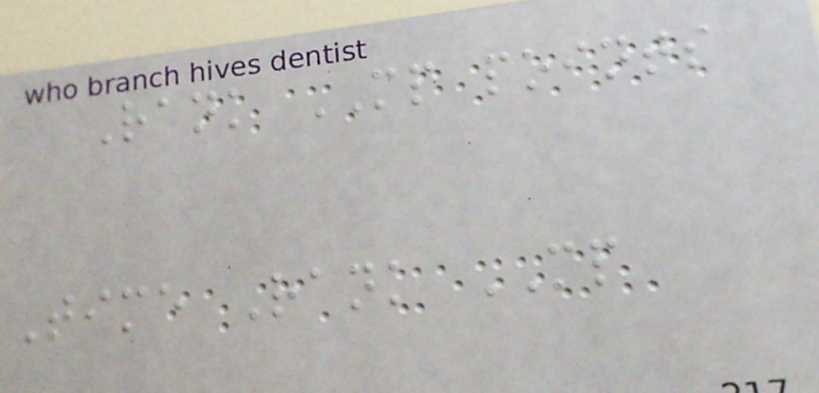Rank MP points
Time Rank MP
